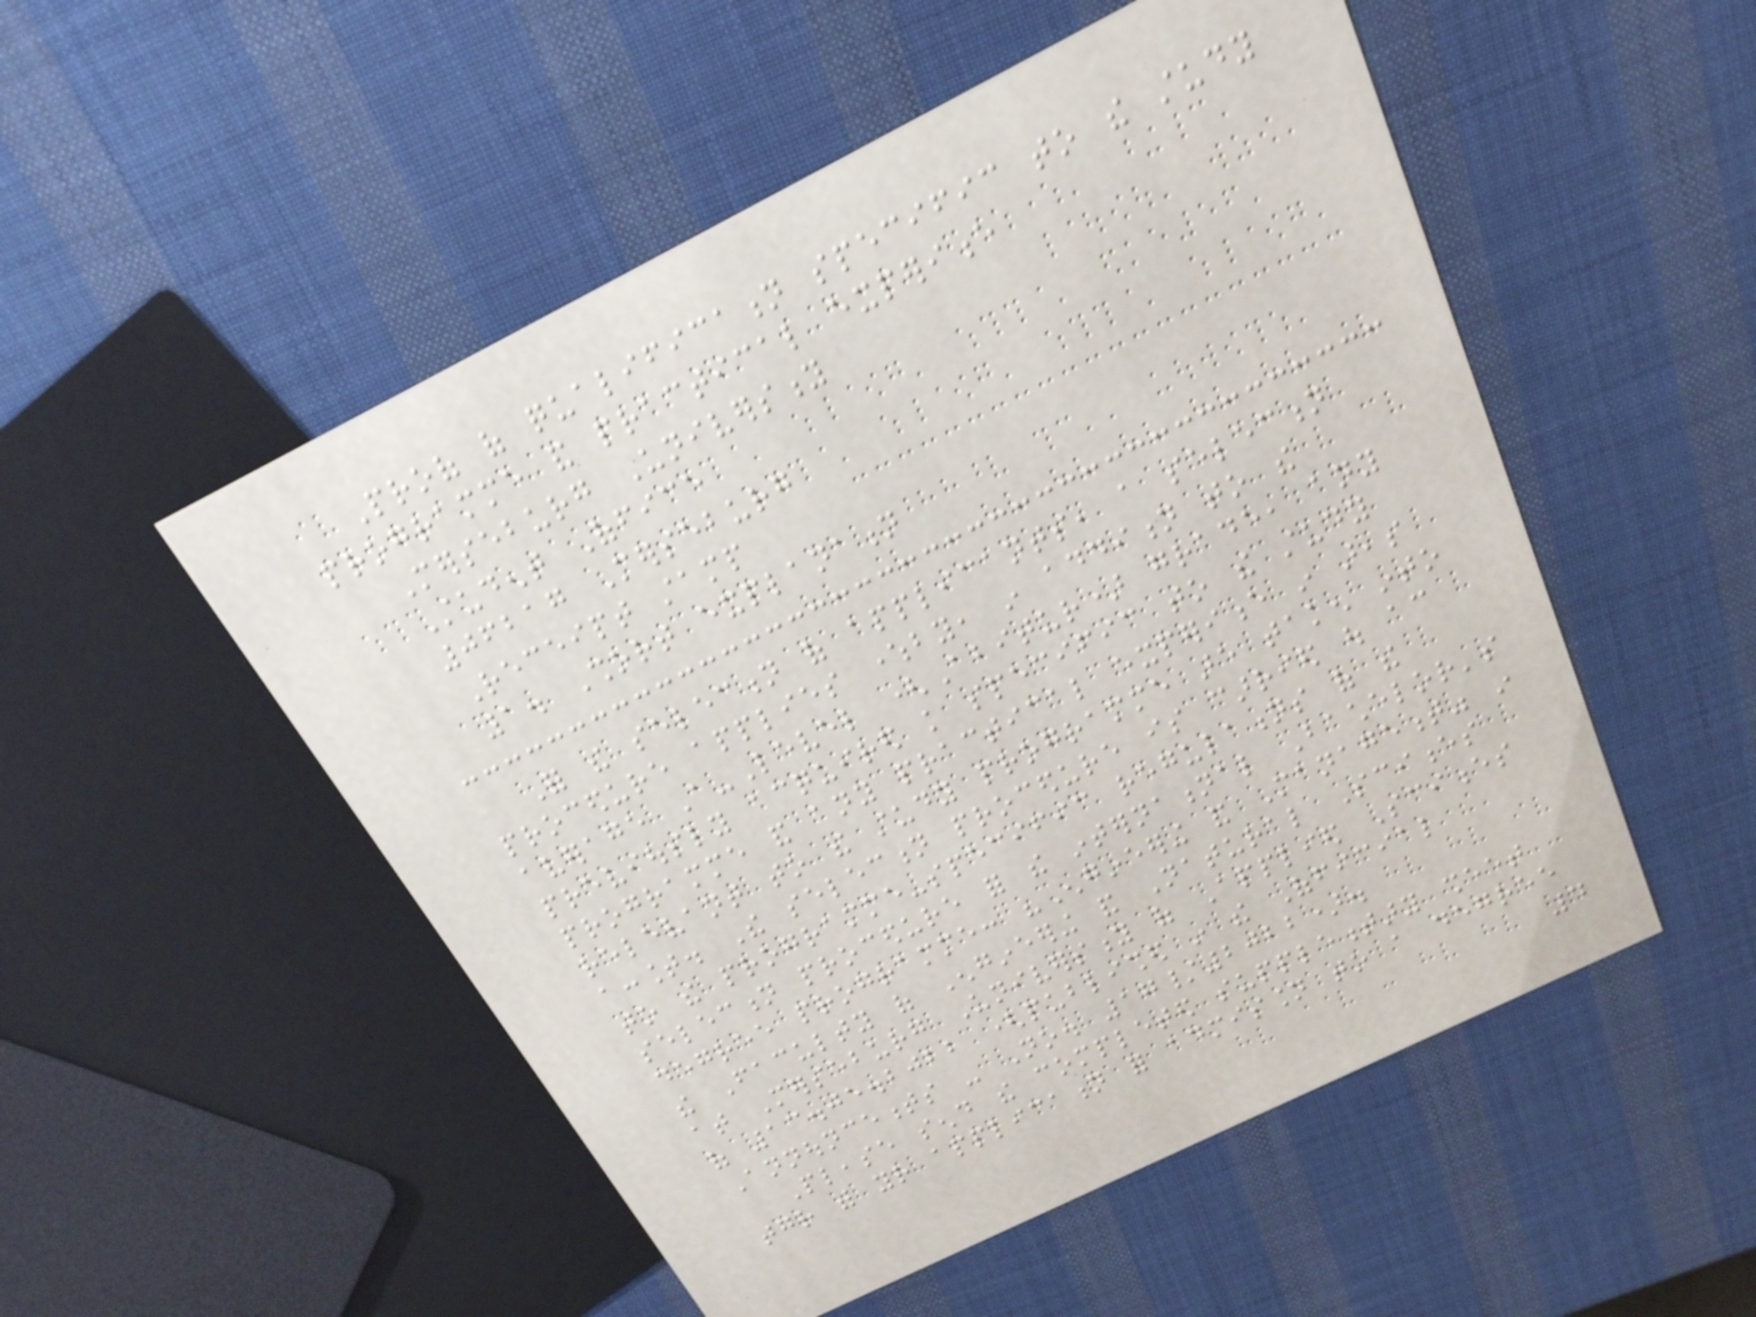Proof of qualification specific to the study
programme and practical experience
Merseburg University
Student Office
06217 Merseburg
Receipt stamp
1. Short explanation
For the selection of applicants, a selection
procedure applies whereby, in addition to the
average A-Level (Abitur) grade, any
previously acquired knowledge specific to the study
programme and any practical experience in areas
relevant to the study programme are taken into
account. The selection procedure is carried out according
to the programme-specific regulations of the
selection procedure for the international Bachelor's
degree programme: "Engineering and Management" in
the Faculty of Engineering and Natural Sciences
at Merseburg University of Applied Sciences
of 13.05.2022 (published in the Official
Announcements - No. 17/2022).
Please send the completed supplementary sheet
together with your application for admission to a degree
4
